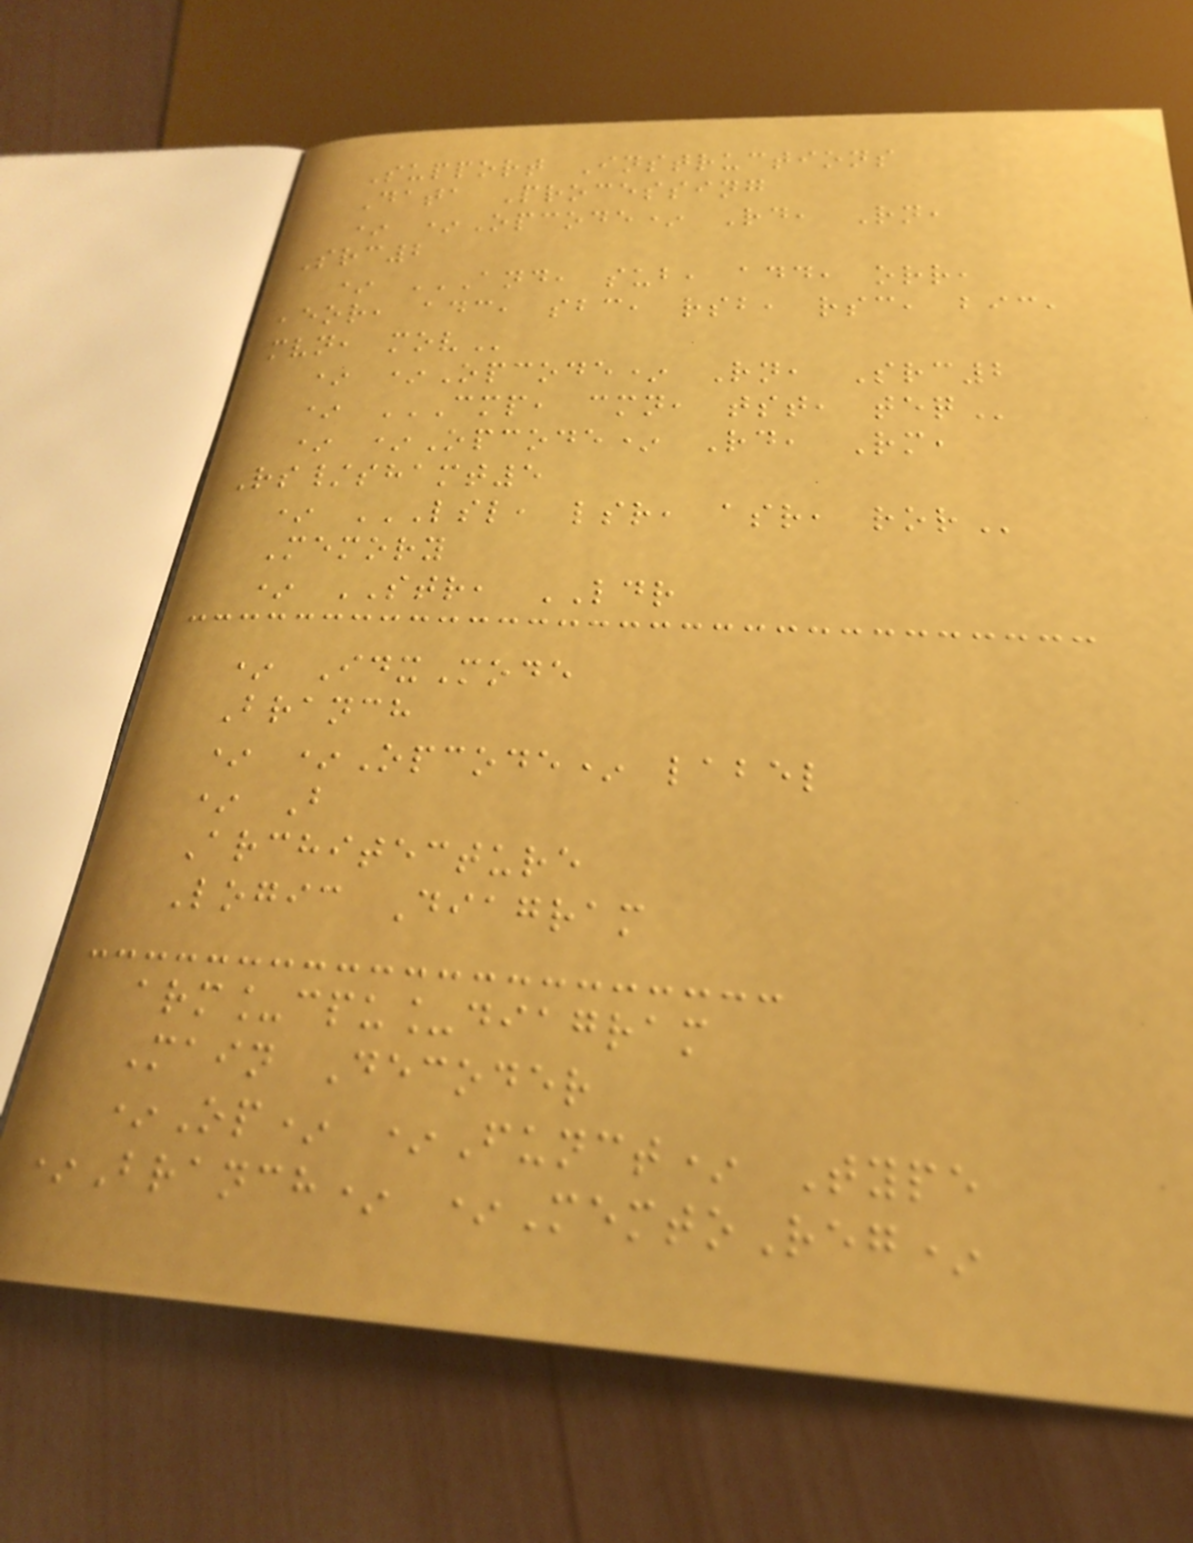Support Instructions
Data Processing
* *Opcode* Rd, Rn,
Src2
* AND, SUB, ADD, ORR,
,EOR, ADC, SBC, RSB, RSC, BIC,
MVN, MOV
* *Opcode* Rn, Src2
* CMP, CMN, TST, TEQ
* *Opcode* Rd, Rm,
Rs/shamt5
* LSL, LSR, ASR, ROR
Memory
* STR, LDR
* IdxMode
Branch
* *Opcode* label
* B
Architecture
Logic Diagram
arm_cpu_diagram
Main Decoder
*Op* *Funct* Type
*Branch* *MemtoReg*
